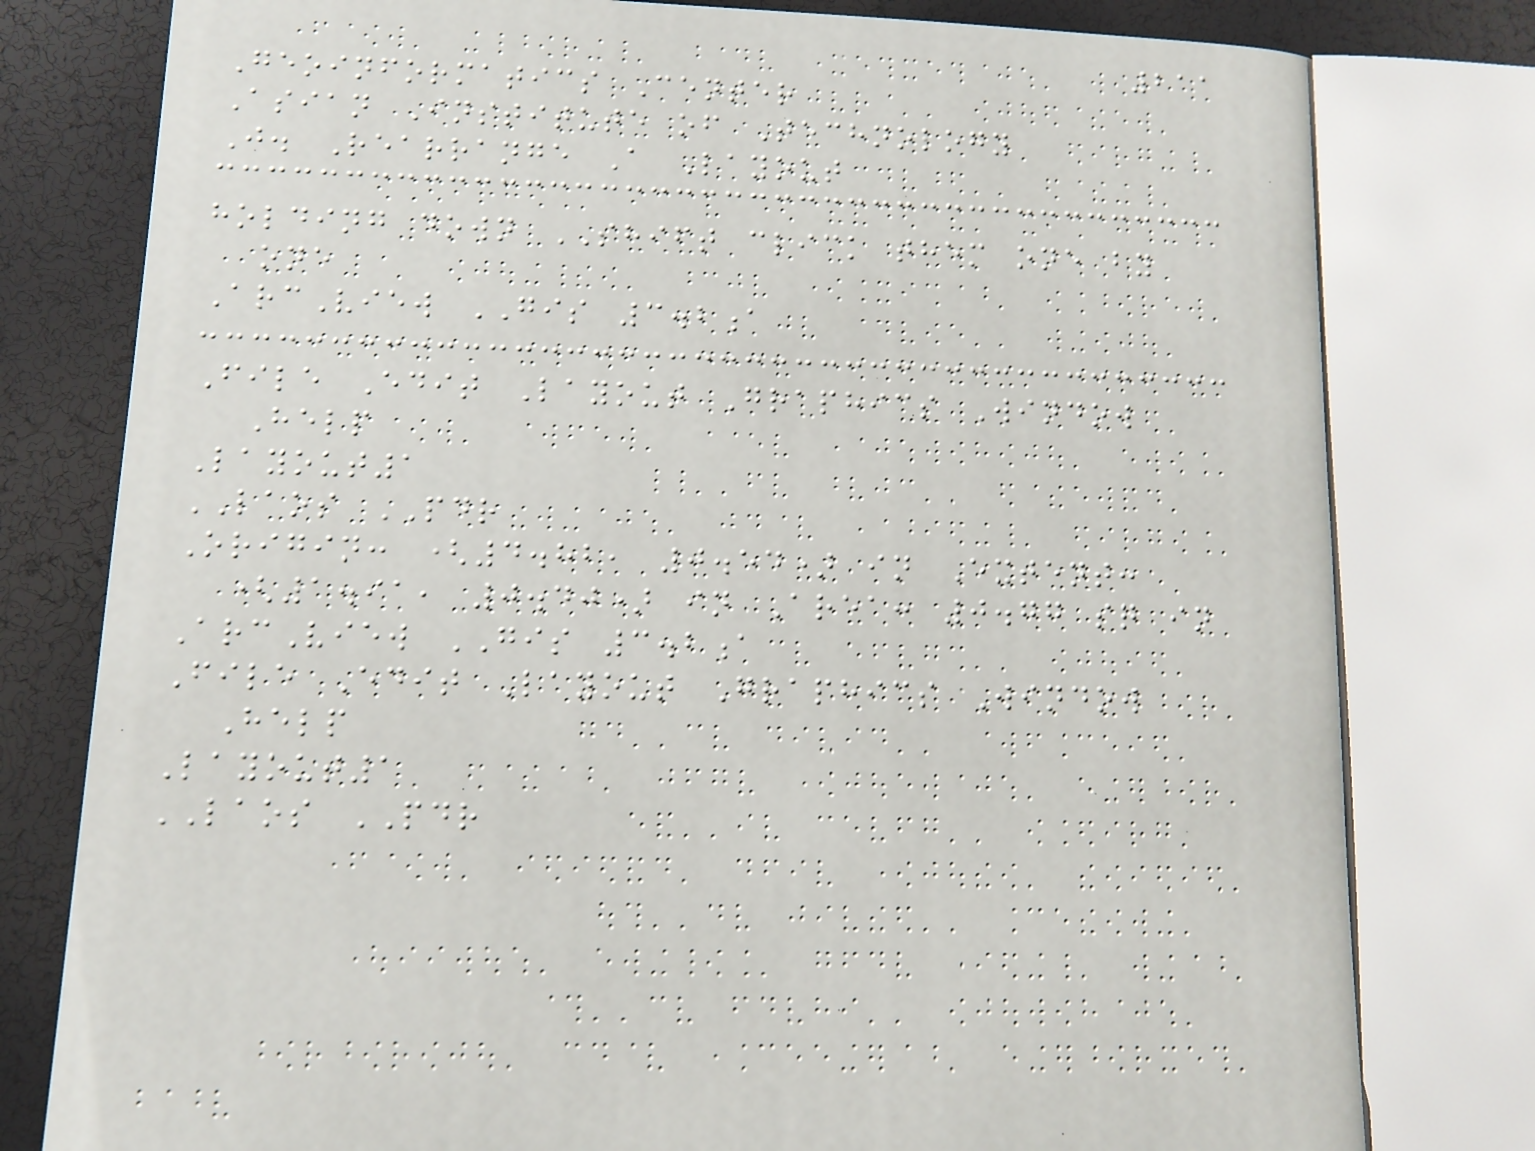211
Geoinformatics Center
Asian Institute of Technology
J. Rearrange A Layout
holding down SHIFT click them one by
one
ArcView GIS 3.2a
File Edit Layout Graphics Window
Help
Layout1
LAOS PDR
Origin: (4.82, 0.54) in Extent:
(1.91, 0.40) in Area: 0.77 sq in
ArcView GIS 3.2a
File Edit Layout Graphics Window
Help
Layout1
LAOS PDR
